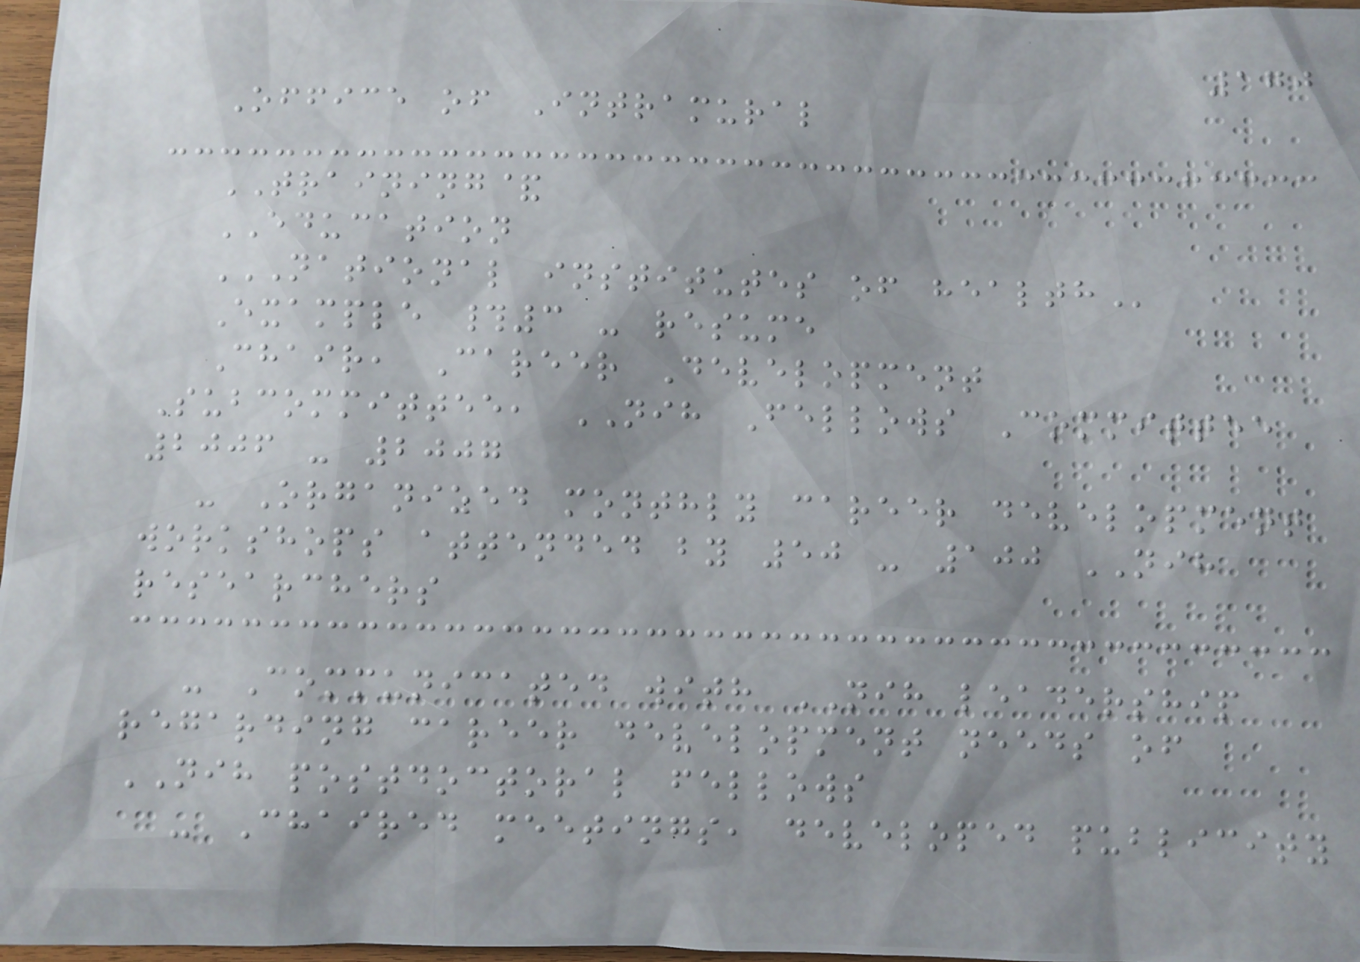170
Office of Intramural
TRAINING&
EDUCATION
NATIONAL INSTITUTES OF HEALTH
Example #3 - resume
Chair, Career Development
Subcommittee, NIH Fellows Committee
2006 - 2007
- Organized monthly career development
workshops attended by 50 - 100 NIH
researchers
- Communicated with NIH leadership
regarding career development needs of
NIH postdoctoral fellows
- Chaired meetings, developed publicity
